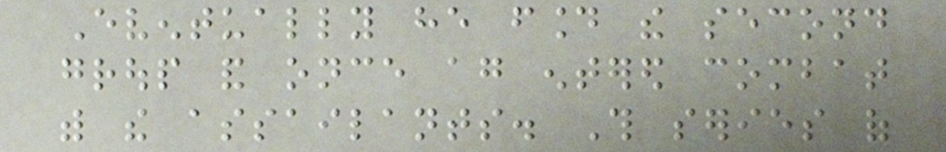Eventually he found the second
group and once again entered combat
with the assailants. This series of
